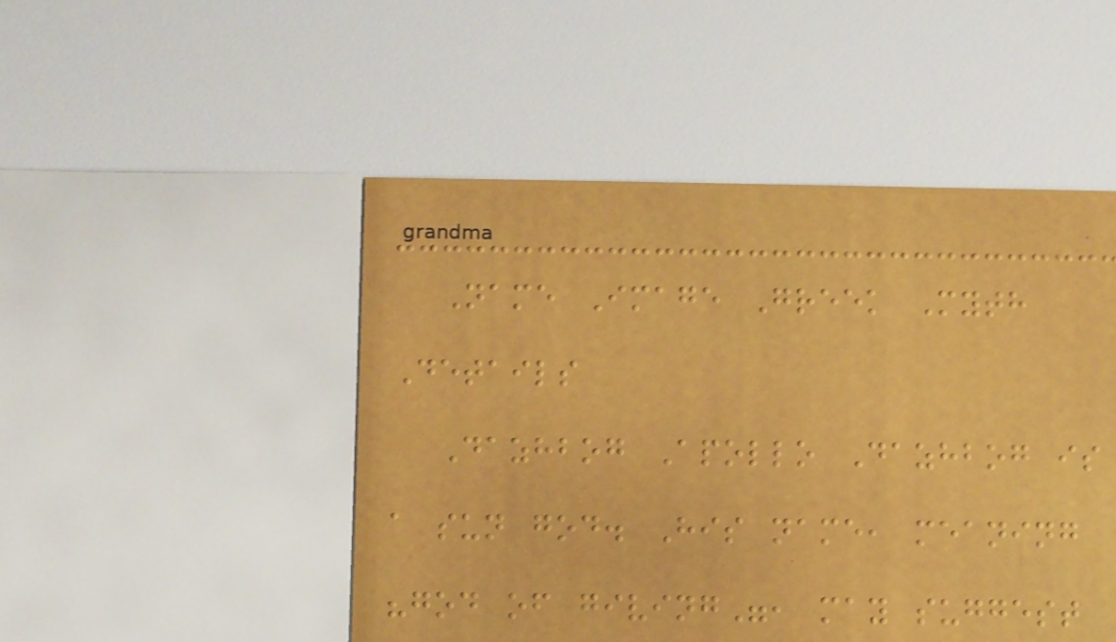Name Image Greek Myth
Details
Dazhbog Apollo Dazhbog is
a sun god. His name, meaning
"god of giving", may suggest
